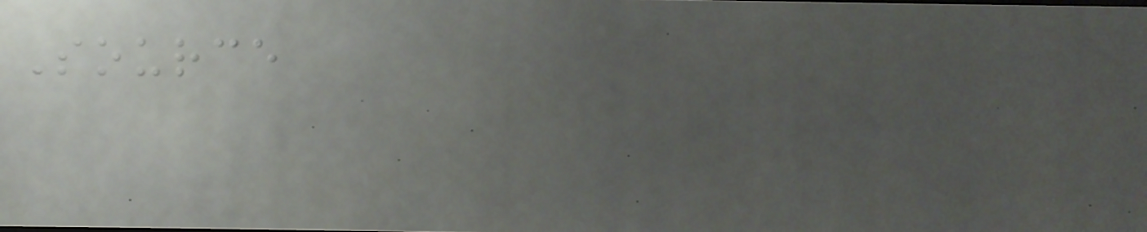Source
